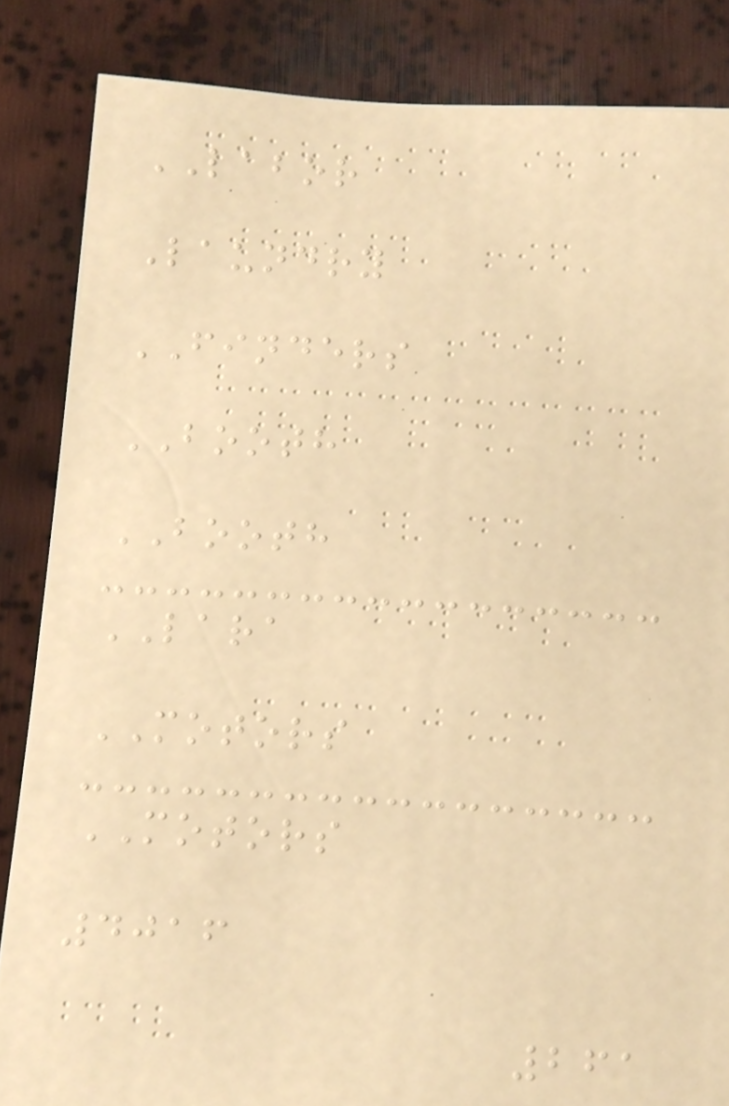LABOR
Laundry
FINDERS
BOOTH
BOOTH
LARA
MOTORS
MOTORS
4016
261
